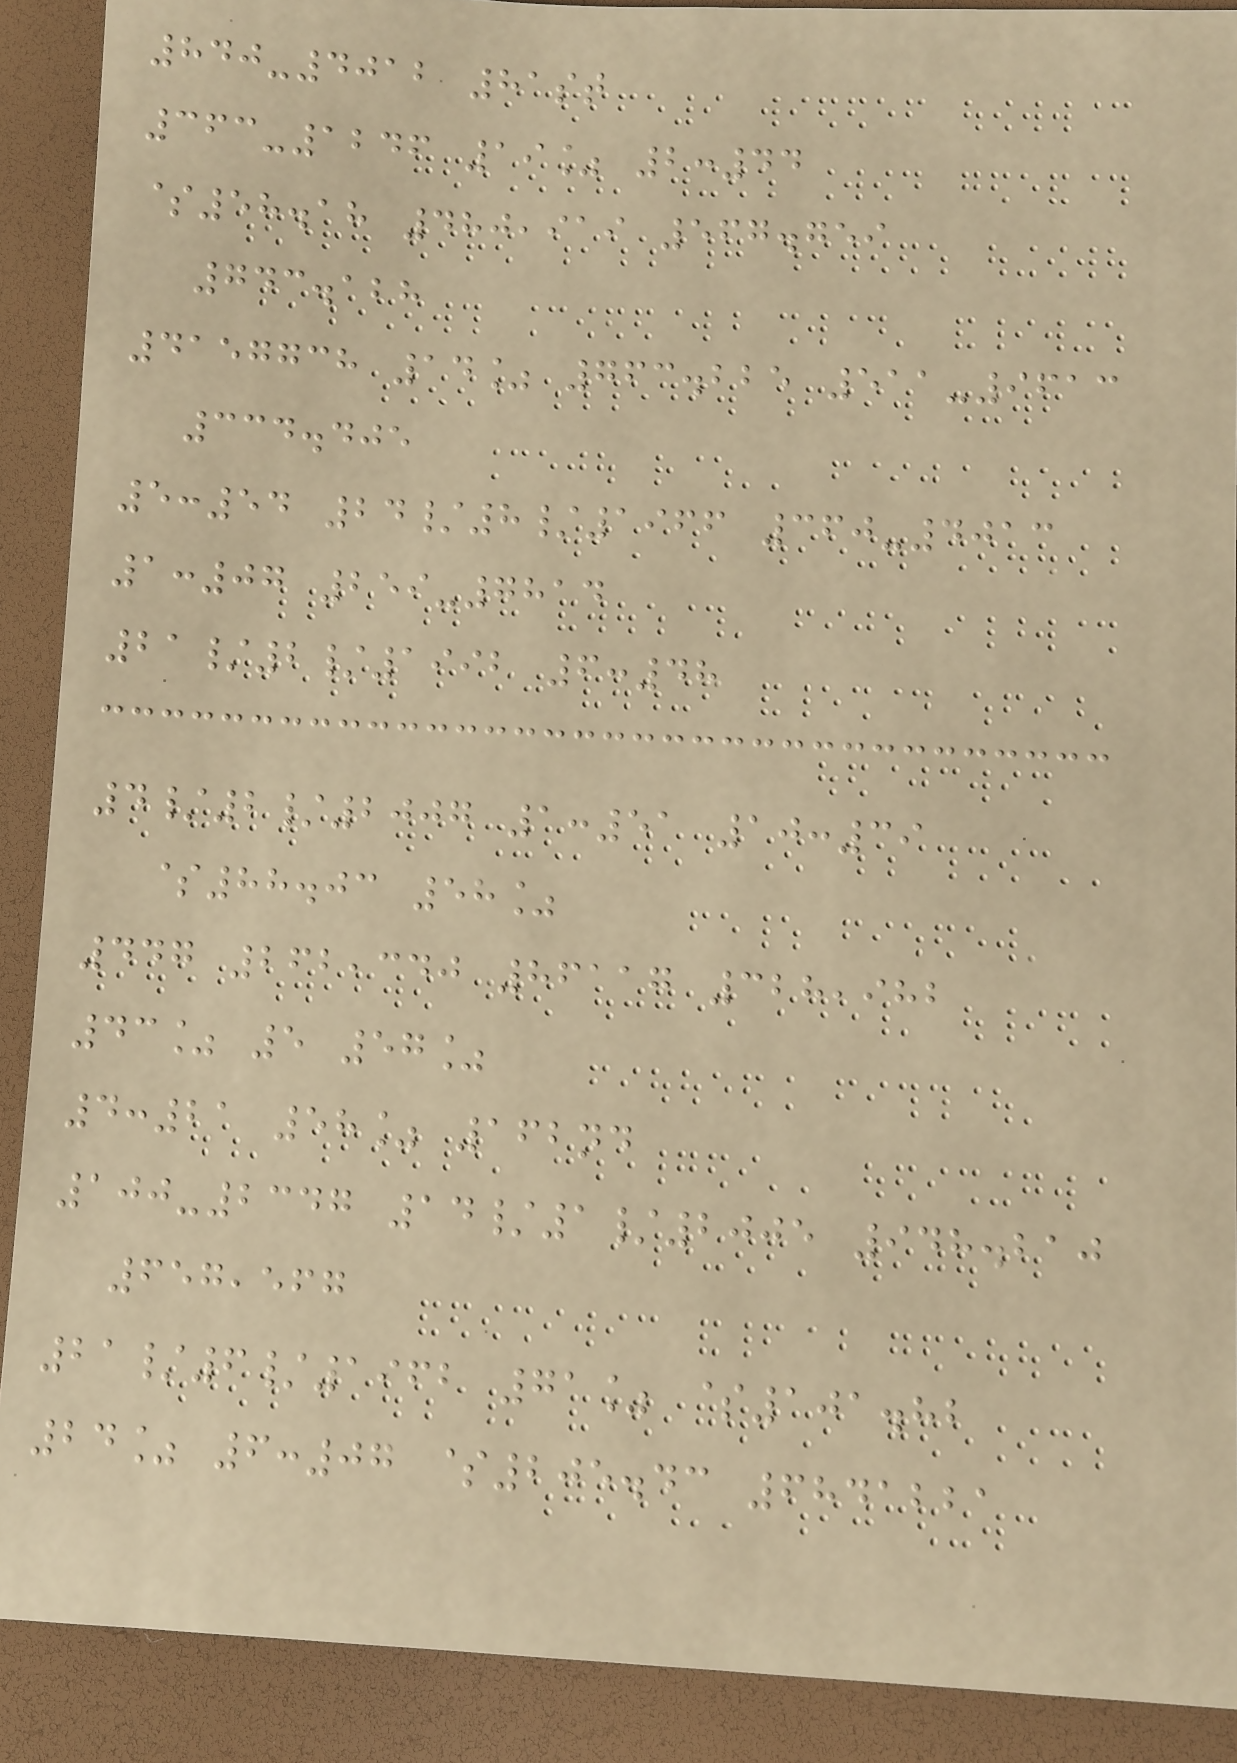840-4012 81st
363-1246 19% 2:44
$58.18 480,919 567.759
743.128
4157738 14% 763.225 511-9613
334.405
5:54 24/8/1966 360-4013
1:07 259-7814
21/2/1992 6:48
4/2/2007 1:51 10:39
$88.03 58%
447 262,340 86117 328,982
43% 5 57%
4:21 58% 162nd
100-2347 14/1/2005 948.210
657,567
21/6/1962 71% $101.82
24% 6:07 $205.43 6841221
